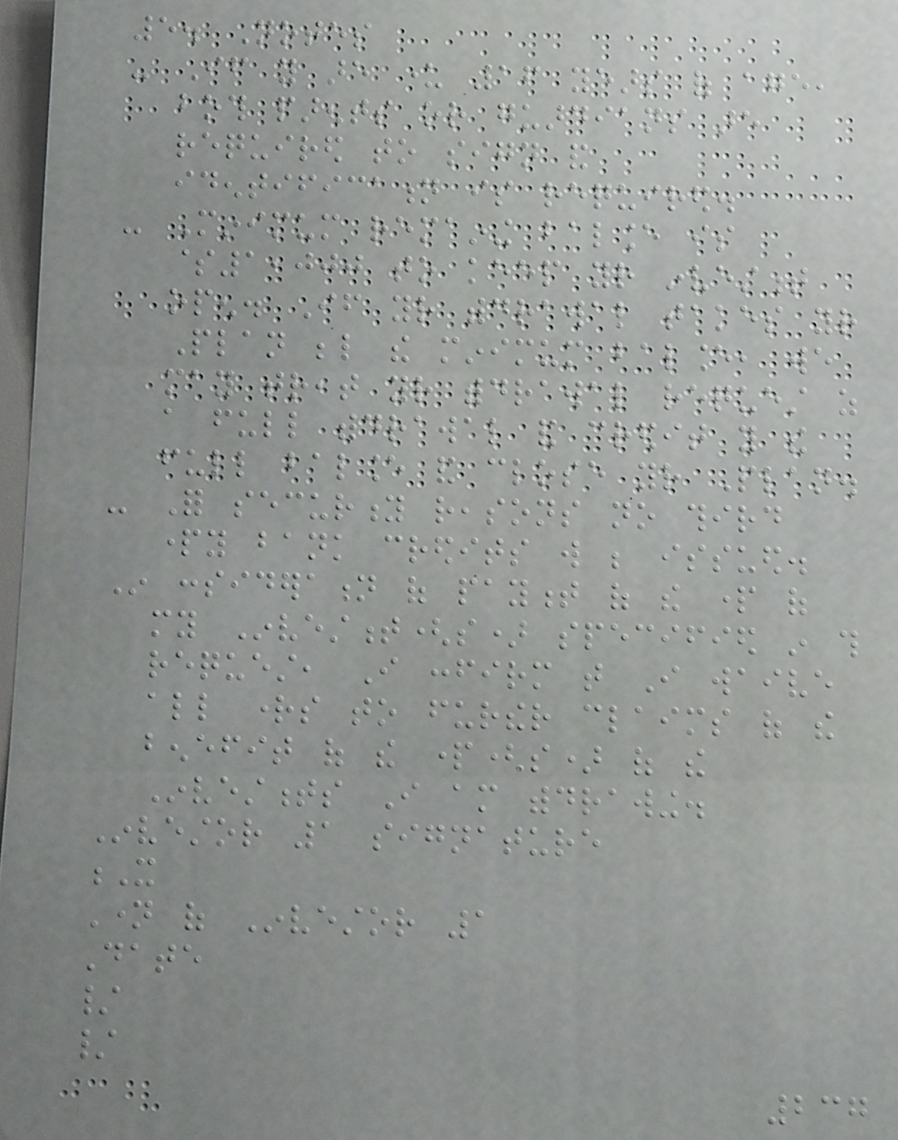5. Notes
- If you are under 16 years of age,
both parents or guardians are
required to sign and
identification is required.
- Minimum remaining balance is
$1,000 to keep your investment
open. If your withdrawal takes your
Plan below the minimum balance, we
may treat your withdrawal request as
a full withdrawal and credit you the
full balance and close your Plan.
- For security reasons no third
party bank credits will be issued.
In consideration of payment of the part of
my Investment(s) specified in this
request, I confirm that I waive
all rights to further claims of the
benefit of the part(s) of the
Investments I am withdrawing.
Investor 1 signature
X
Name of Investor 1
Date
/
/
237
